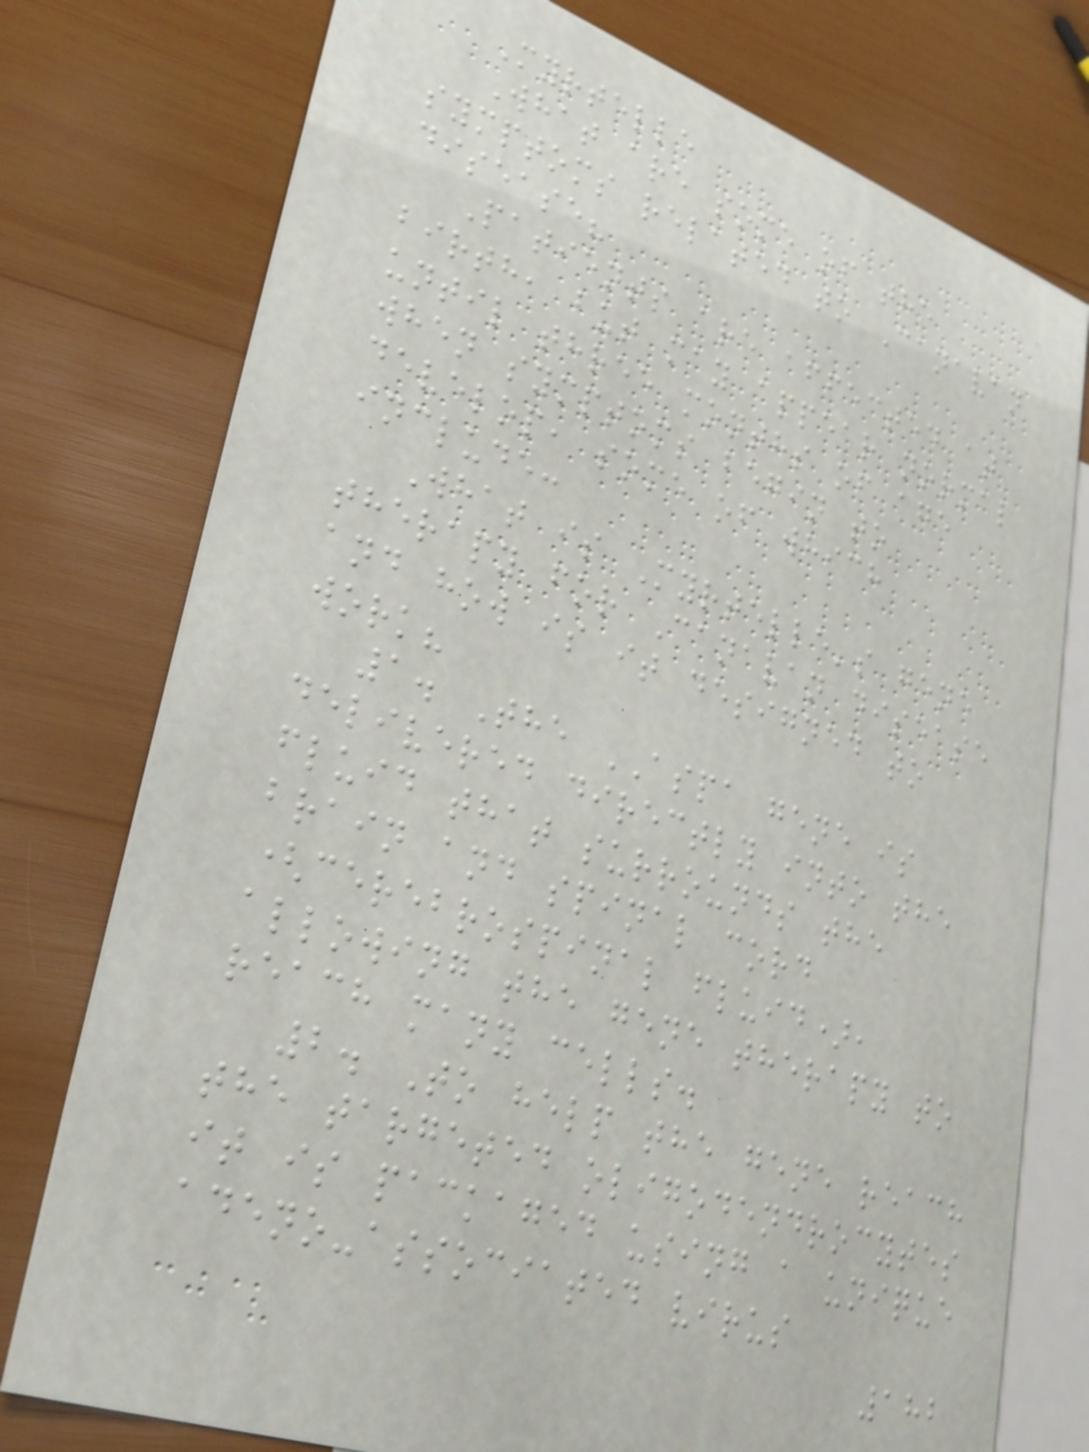Myrtelle
What are some of the
symptoms related to Canavan
disease?
Patients are affected at
birth, but may appear normal
until three months of age
when symptoms begin to
develop, some of which
include:
What is Myrtelle's gene
therapy for Canavan disease
and how is it designed to
work?
1. The ASPA gene is
delivered directly into the
fluid that surrounds the
brain and spinal cord
(cerebrospinal fluid),
allowing the gene therapy to
reach many cells.
2. To help the gene reach
the targeted oligodendrocytes
it is packaged using a unique
adeno-associated virus
182
